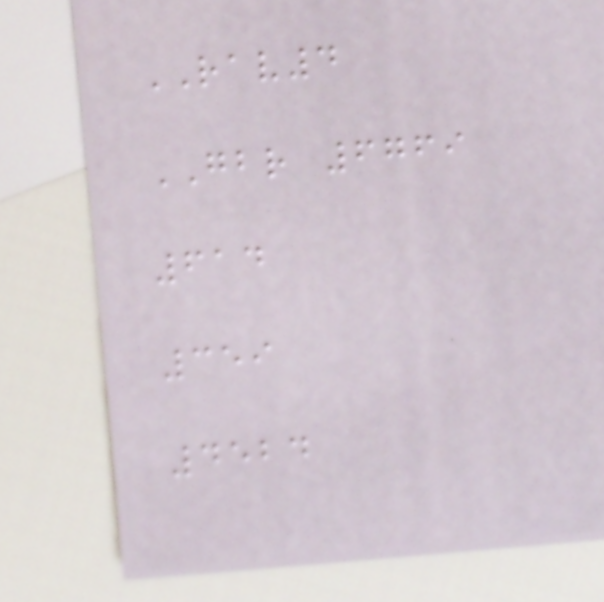RAV4
GBR 6769
614
359
4524
